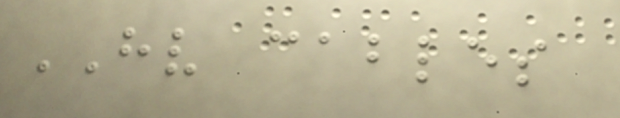HV cables
